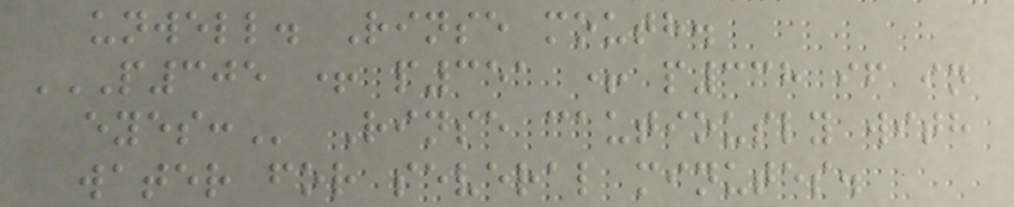unwell. Rinse mouth.
P305 + P351 + P338 IF IN
EYES: Rinse cautiously with
water for several minutes.
